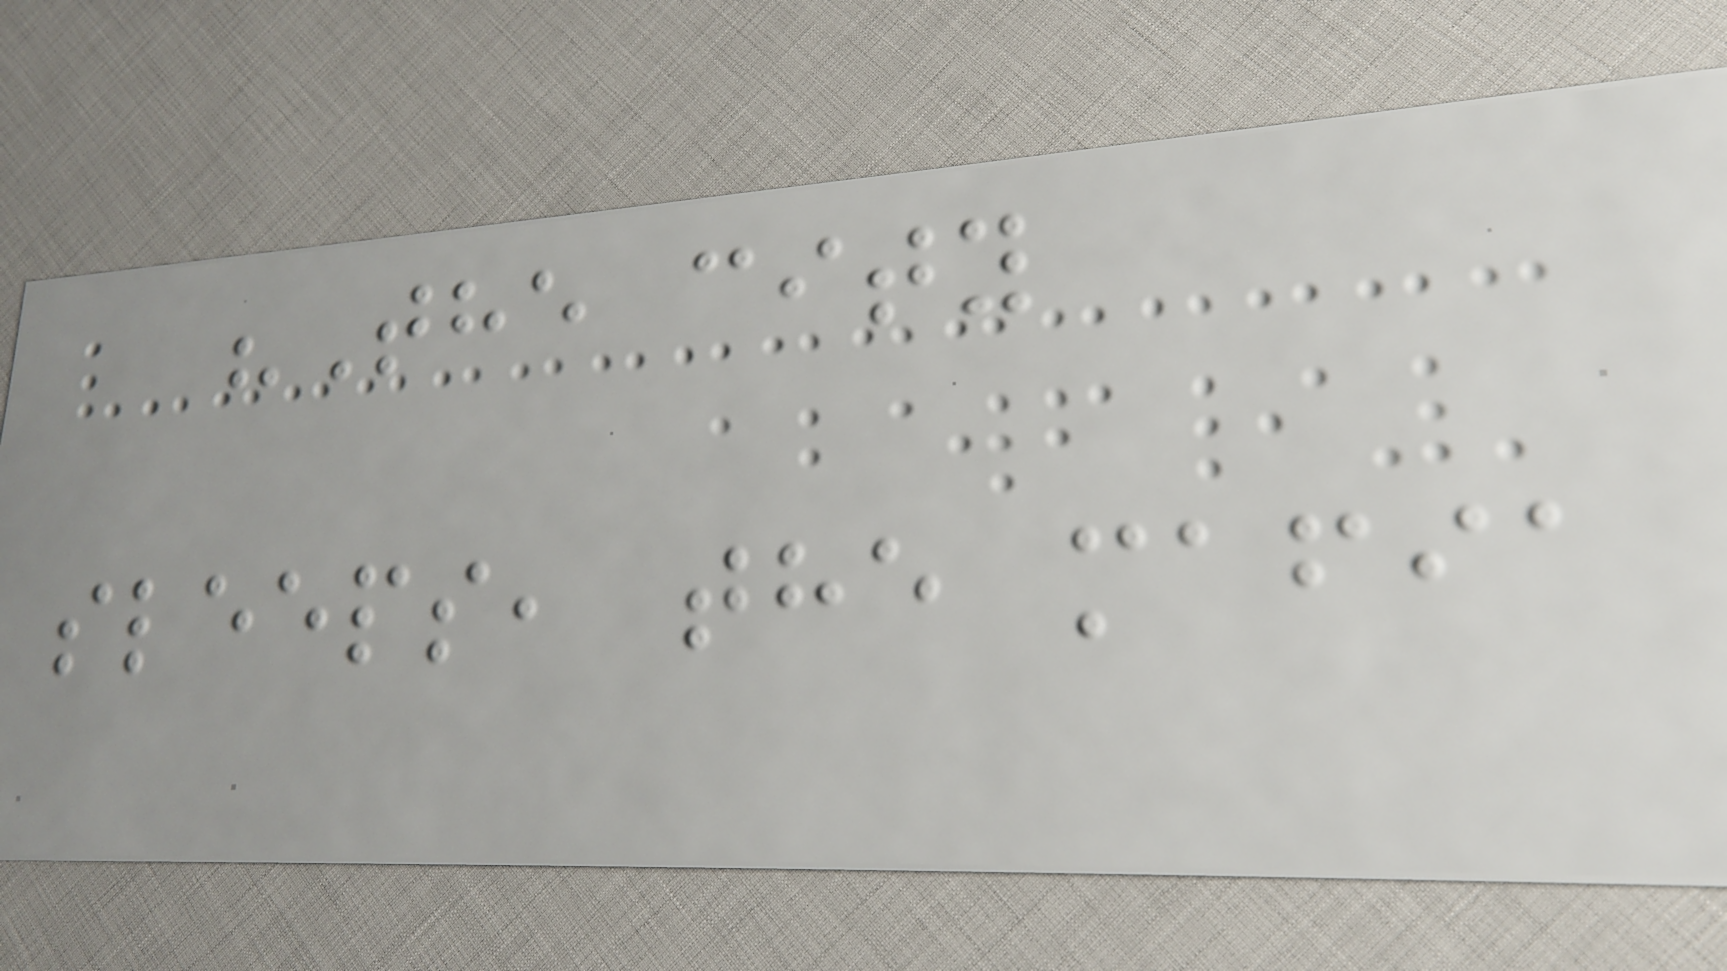"The city
sleeps, the mafia
